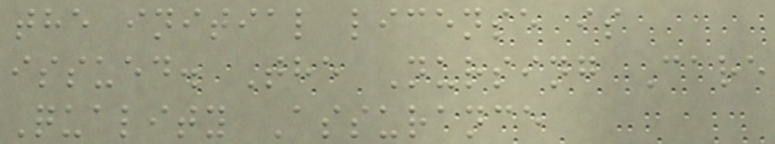the initial license is
issued. The Nursing Care
Quality Assurance
